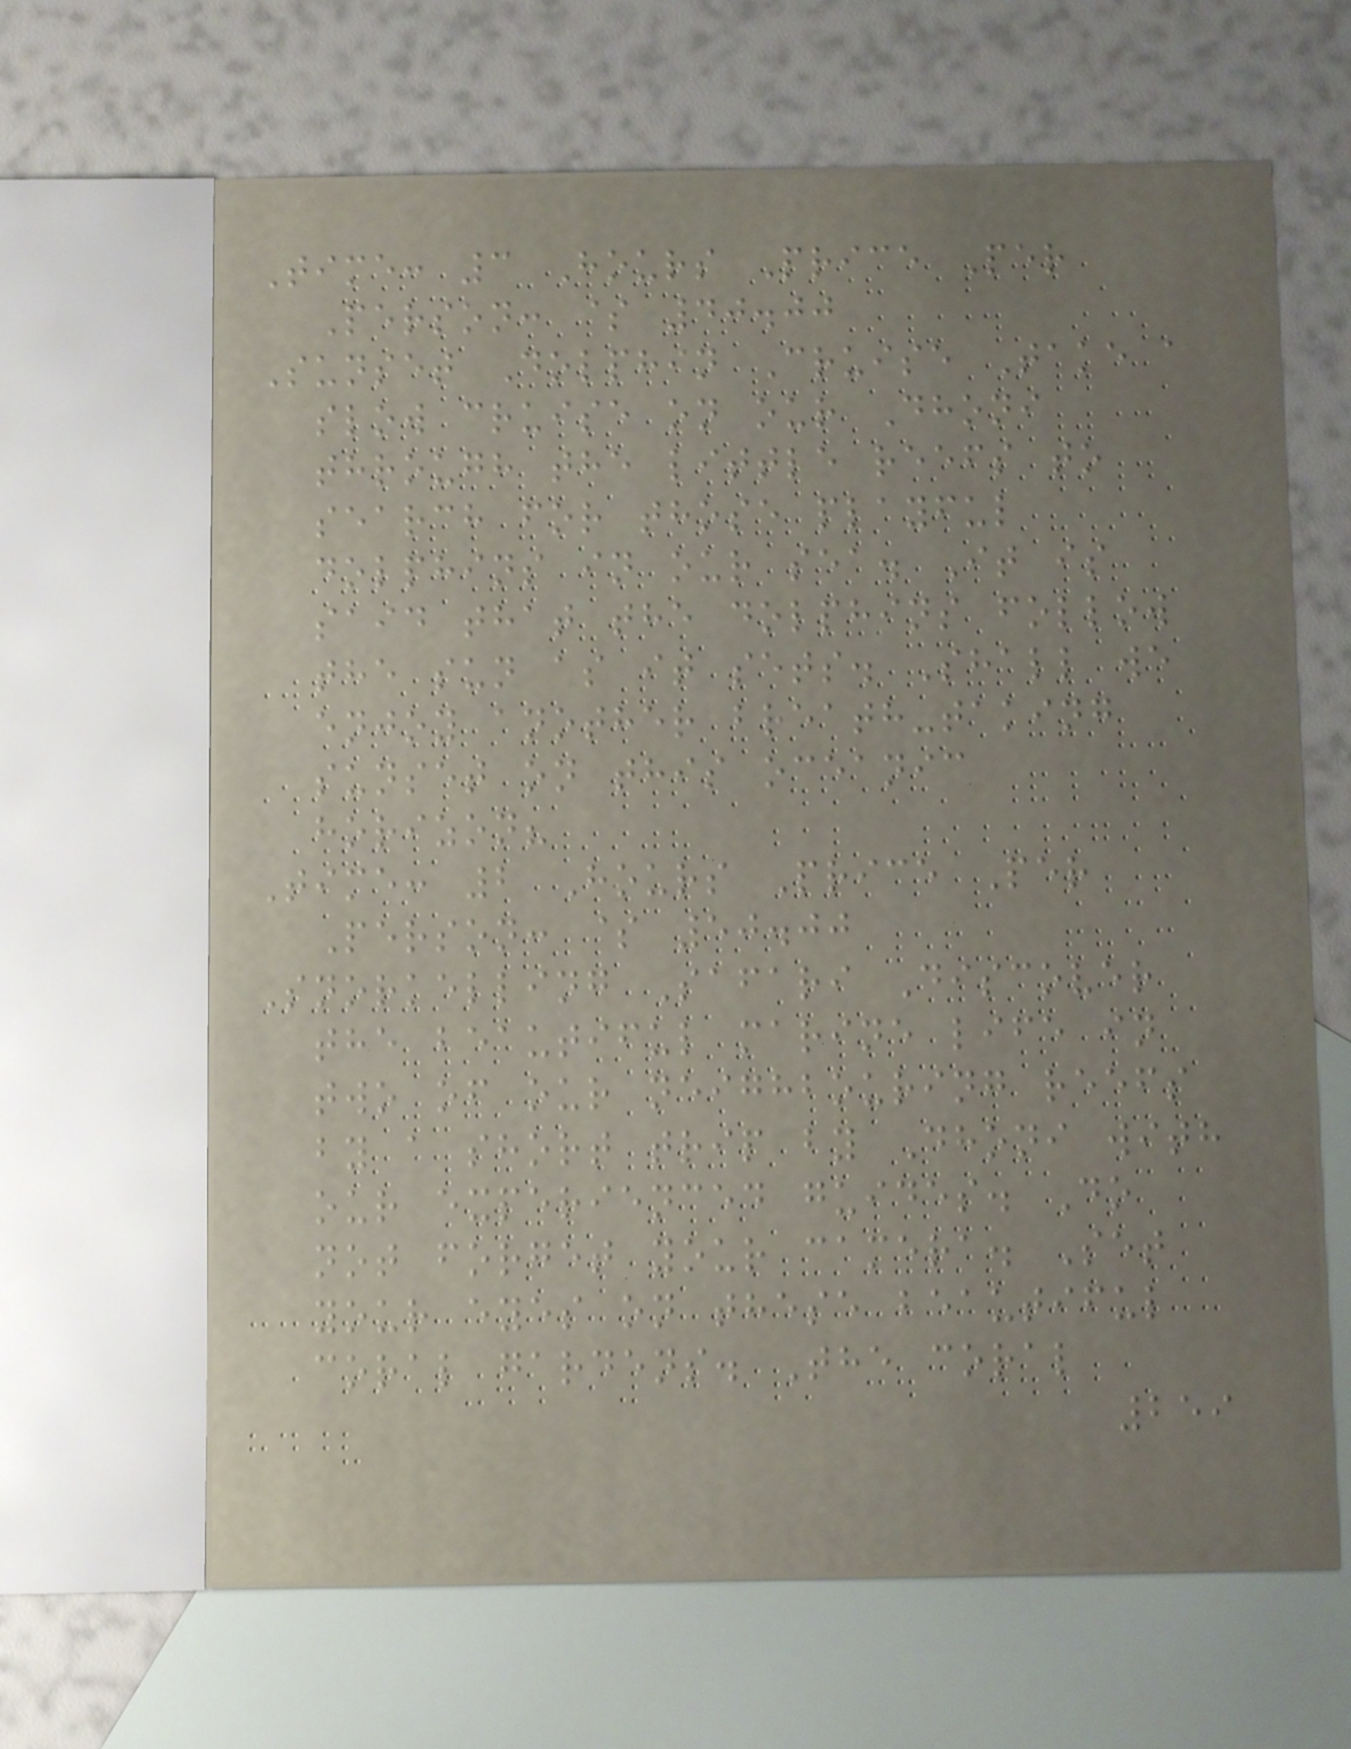Time: 3 Hours Price Per
Person: $ 40.00
Sunset Dolphin Cruise Take a
slow cruise on our Dhoni
through the little reefs to
search for those playful
dolphins in our sea. It is
said that the dolphins follow
the sun as it sets. Shall we
enjoy another breath-taking
sunset on this oceanic
horizon?
Time: 2 Hours Price Per
Person: $ 50.00
Snorkelling Safari Discover
the beautiful marine life in
two of our neighbouring reefs
by a short trip by Dhoni with
our experienced guides. Do
not forget your camera. Set
your eyes on these beautiful
coral gardens. The coral
259
